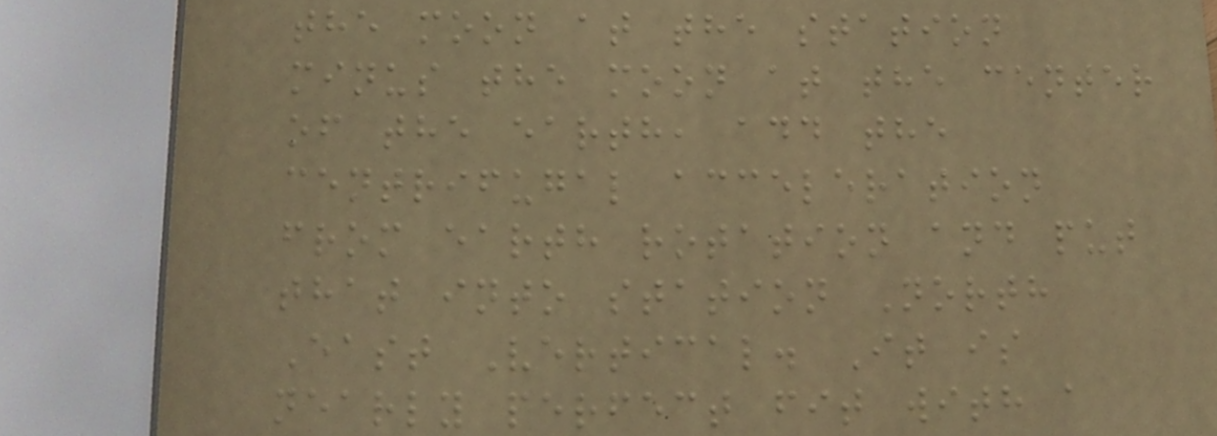the moon at the station
minus the moon at the center
of the earth, add the
centrifugal acceleration
from earth rotation and put
that into station North
East Vertical. It is
nearly perfect fit with a
